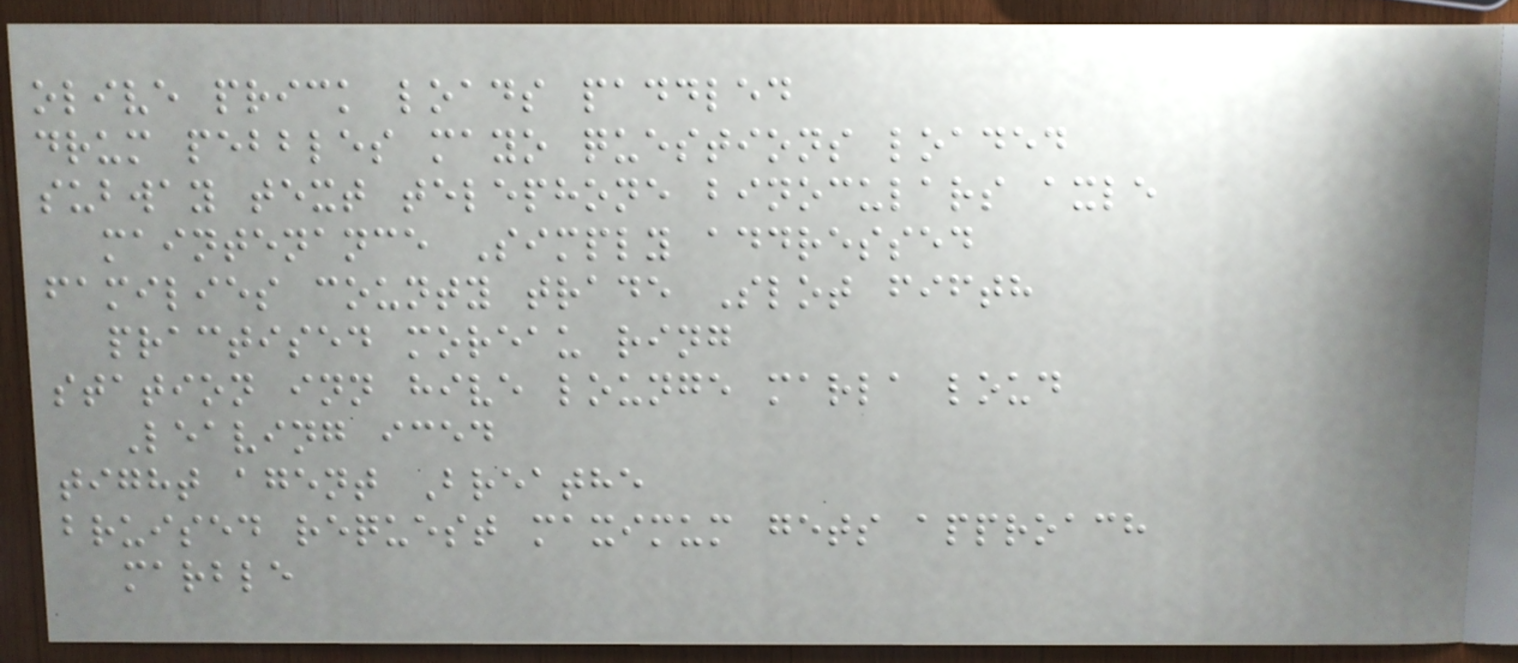olive prick loads paddled
drum pebbles mayo questions loaded
subway text telephone binoculars axle
maintenance Simply addressed
families county trade Slot fifth
practised moreau ring
station inn hive lounge marla loud
Leaving iced
tight agent Breathe
bruised request maximum gets approach
marble
